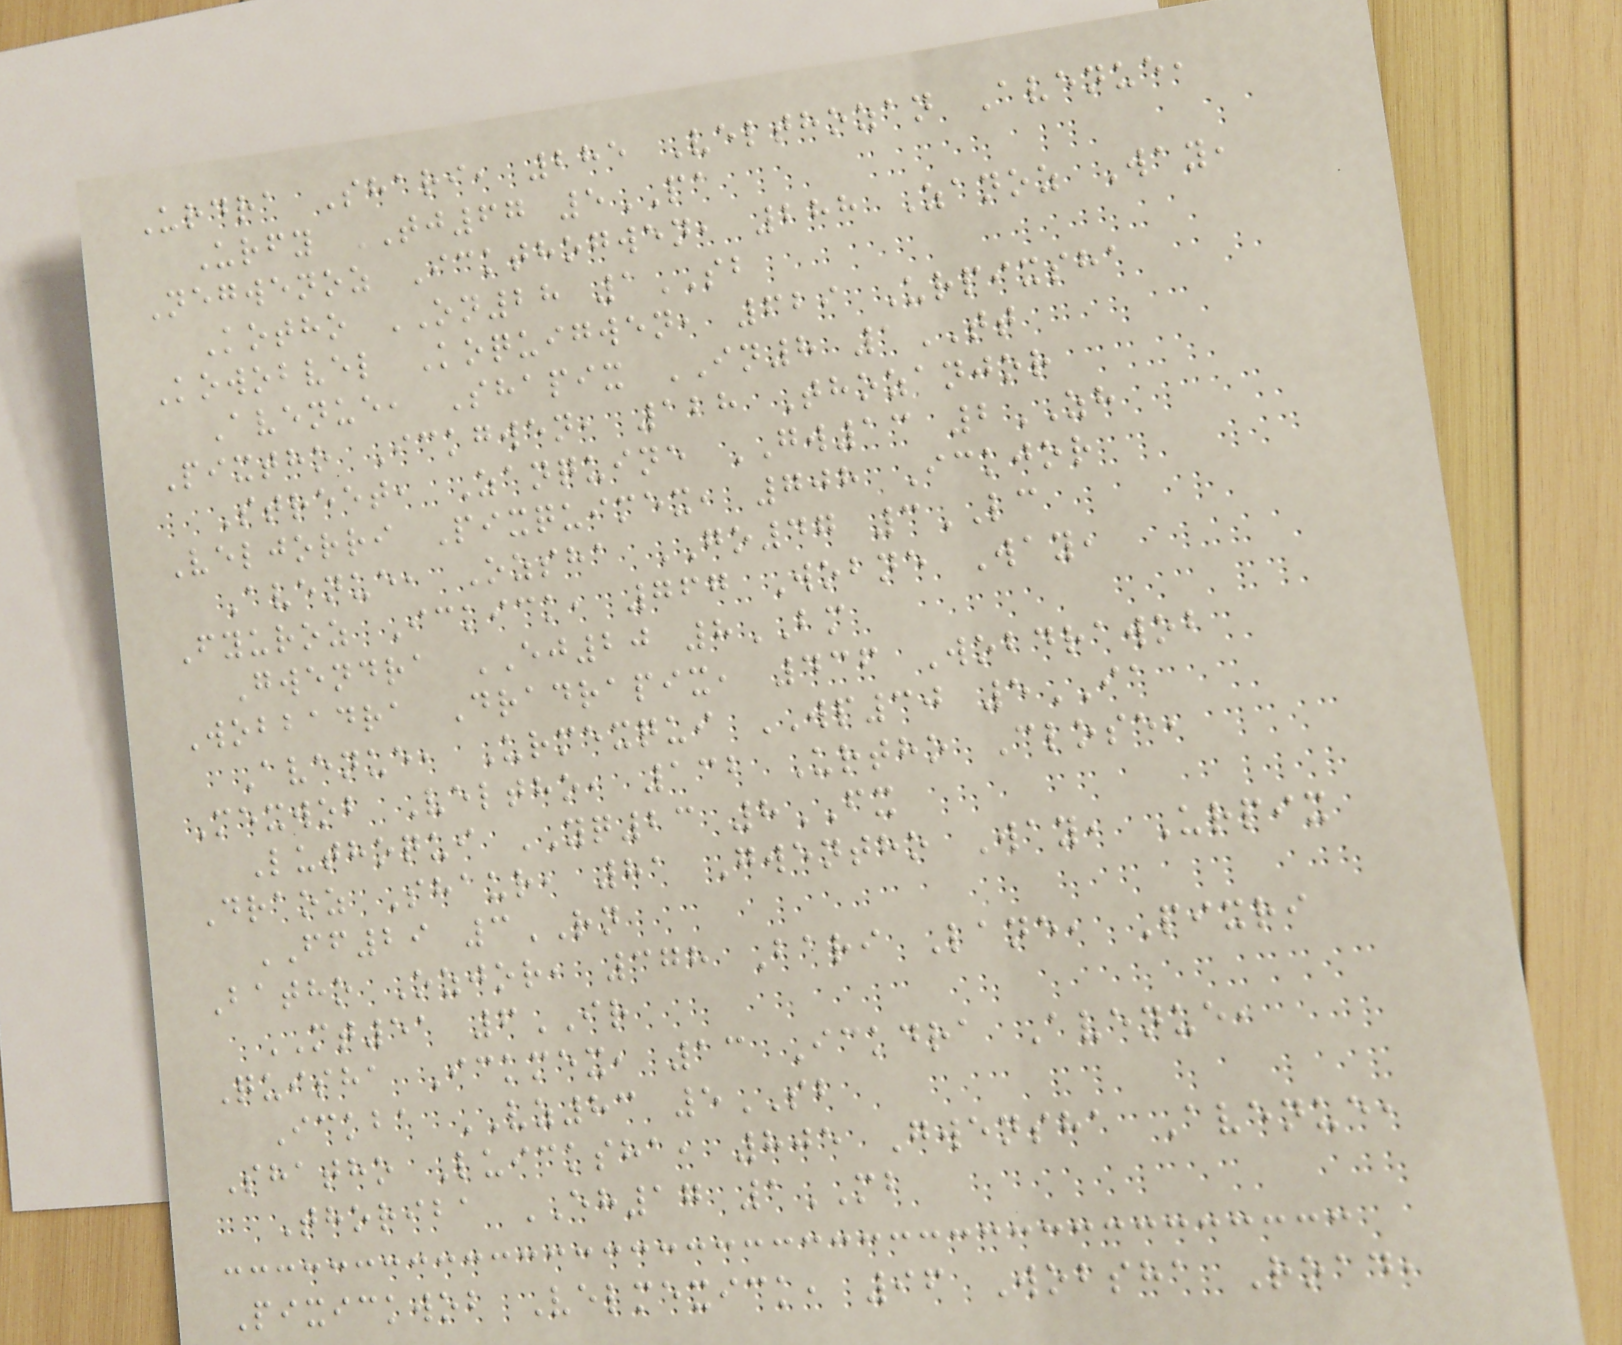Urdra Shari, 285 Velthozan Avenue,
Urfy TJ67 5PA
Negwenoz Ickthogwen, 288 Zanoz Way,
Kotho ON28 1SB
Kowobvel Koquigwen, 629 Urpixsha
Avenue, Shapix IN8 1TT
Pixtho Ickgwen, 128 Thozanjor
Street, Zanquine GW13 2ZH
Veljorri Pixquimex, 708 Ickjor
Avenue, Ozsha GO47 3LC
Fyuroz Ickick, 767 Wobne Way,
Gwendra EJ20 8BM
Wobbadra Dradrapix, 436 Wobdrawob
Avenue, Urmexqui WP30 5IA
Mexwob Veltho, 132 Urtho Close,
Luthoqui YQ23 8FX
Draoz Shaur, 81 Gwentho Way, Urpix
FF29 3RN
Batho Ozjor, 378 Bari Lane, Pixri
MT51 6IR
Quisha Ickmex, 13 Ickdra Avenue,
Ickba VZ83 5SB
Shatho Luicksha, 805 Gwensha Avenue,
Thoriba EH17 1MB
Pixickwob Velmexick, 96 Wobsha Road,
